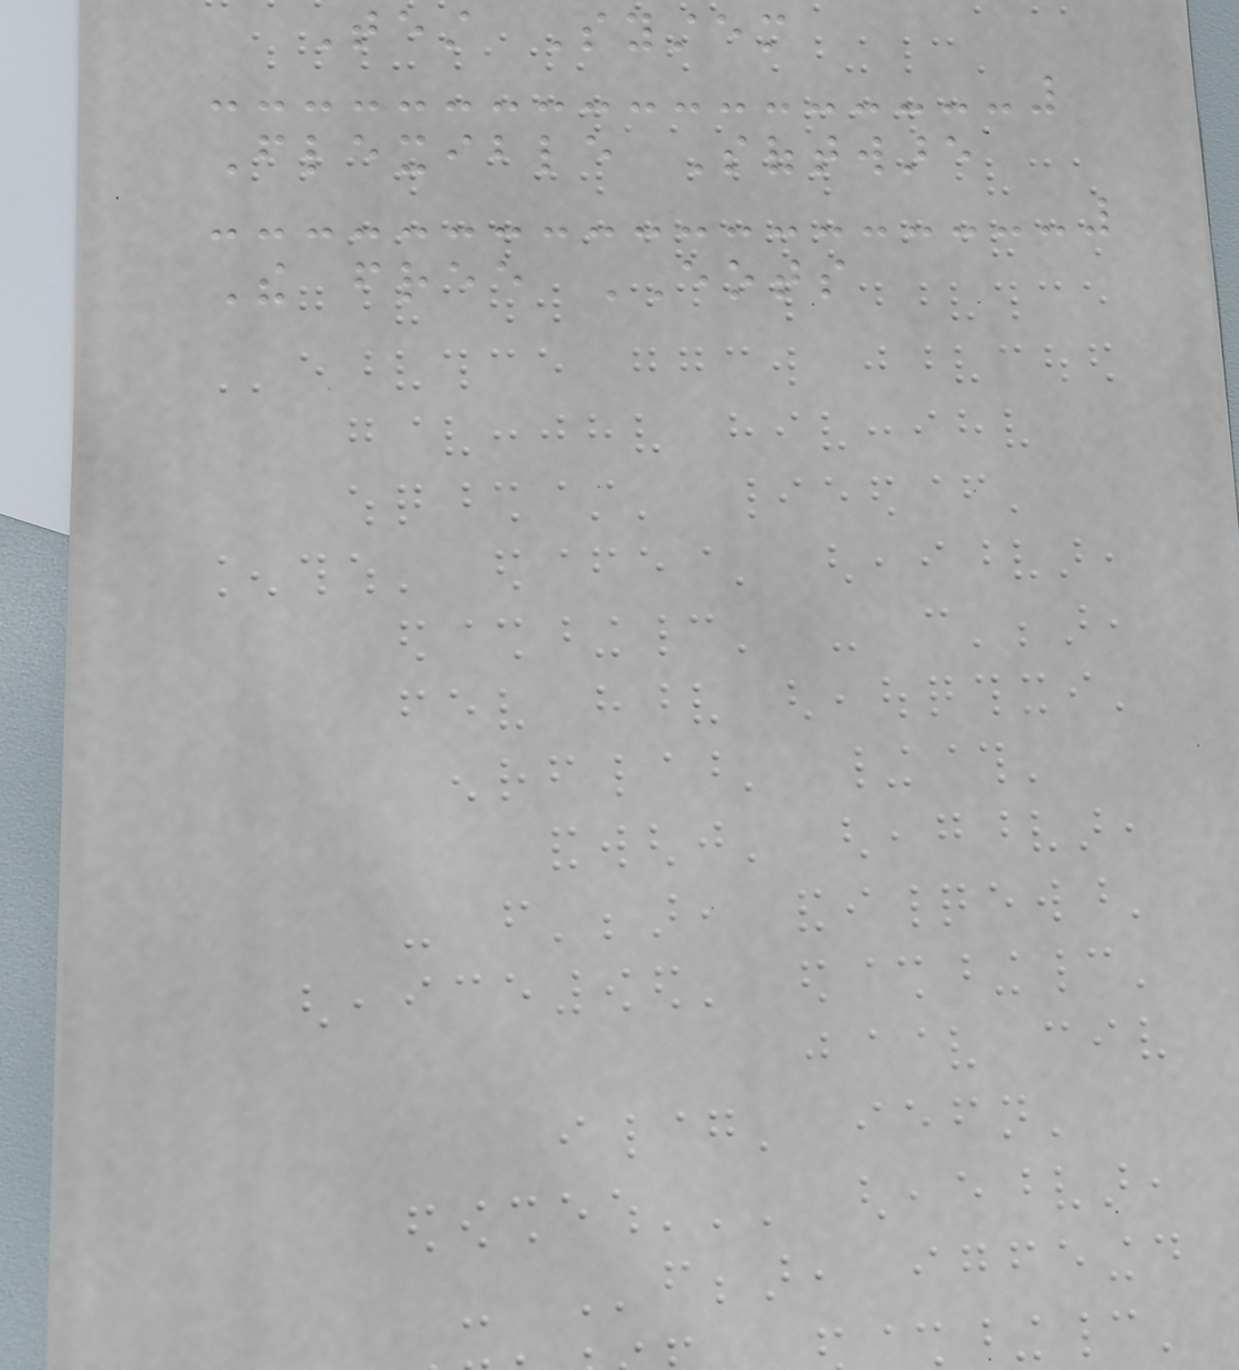Test System
Flexible Software
The free EOTS
